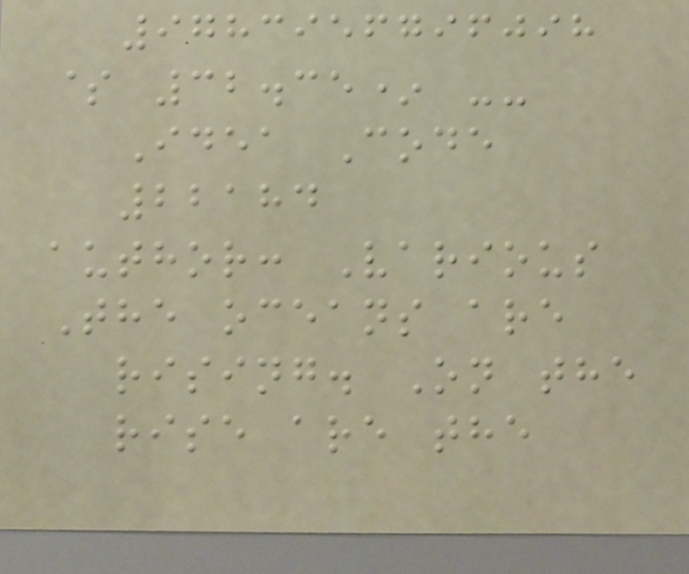9783956796098
$ 32.35* --
Idea Code
22184
author: Various
The oceans are
rising. On the
rise are the
